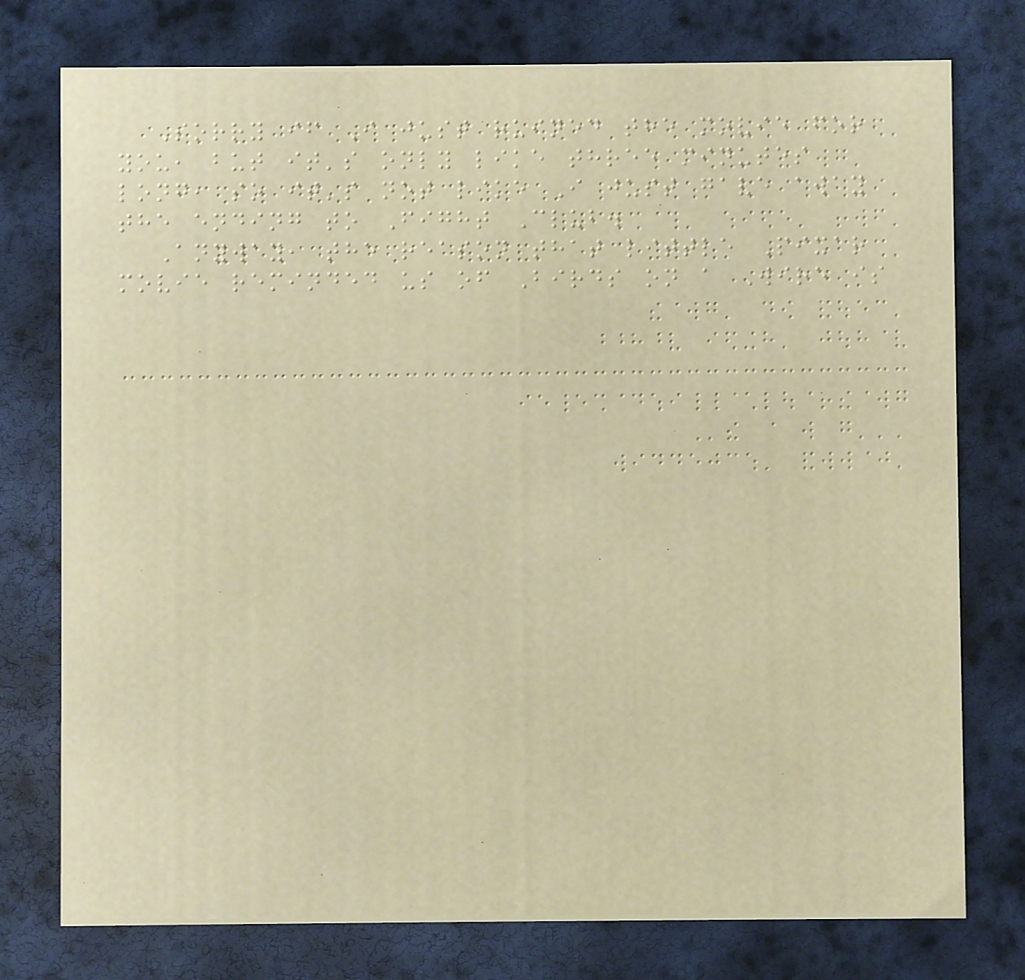Sorry if I just ruined the movie for
you, but it's only like three minutes
long, so it's not like I just gave away
the ending to Fight Club.
Anyway, the reason that little Pixar
movie reminded us of Birds on a Wire is
